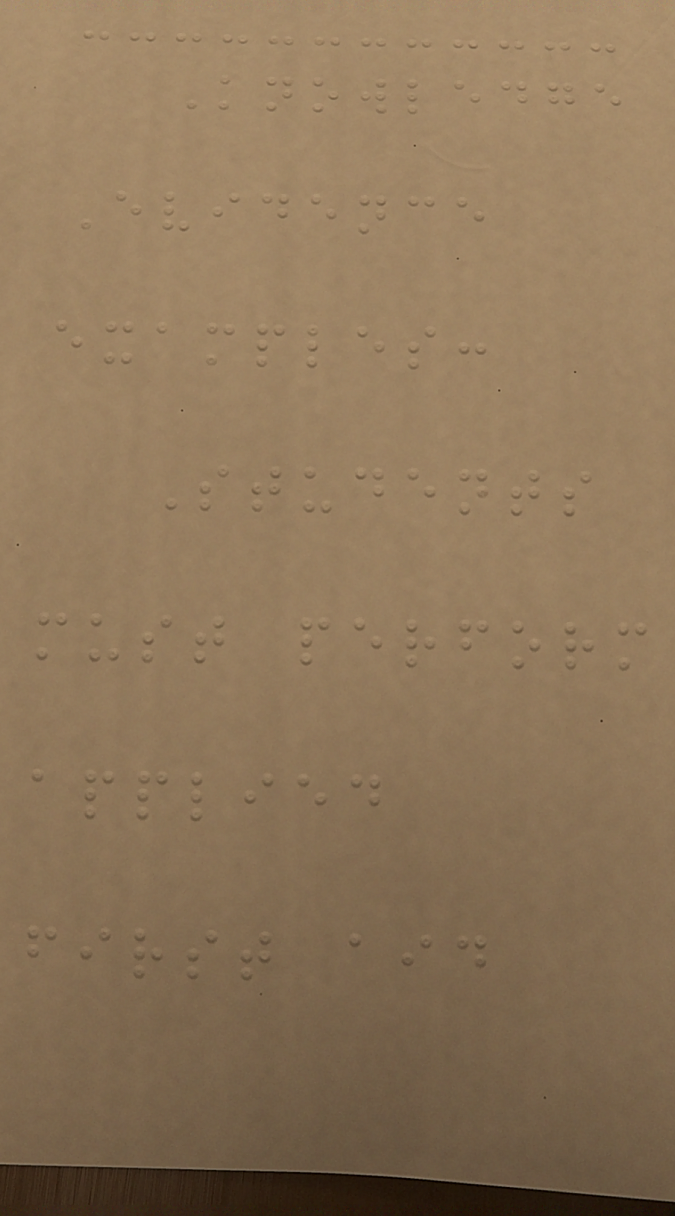Knowledge
Evidence
examples:
Students
must perform
applied
first aid
